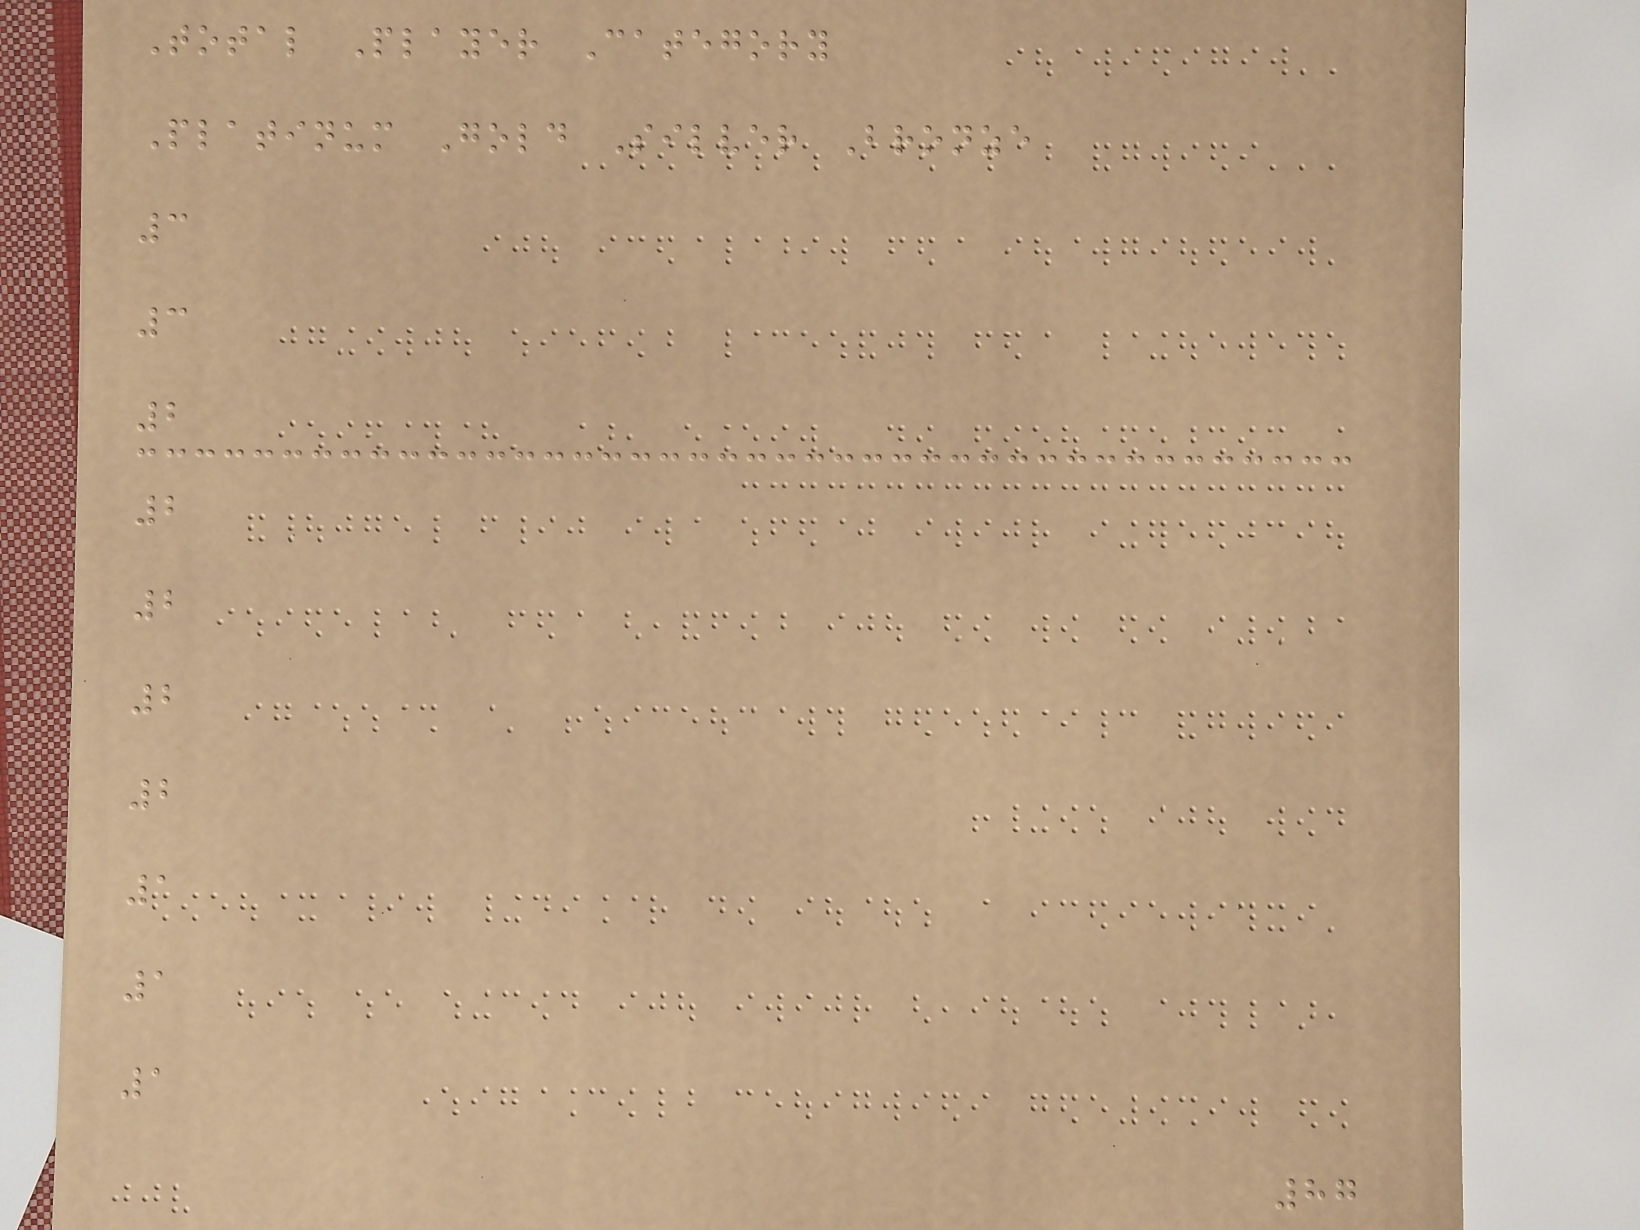Total Player Category
Platinum Gold Silver Bronze
3
3
2
2
2
2
2
1
1
1
87
